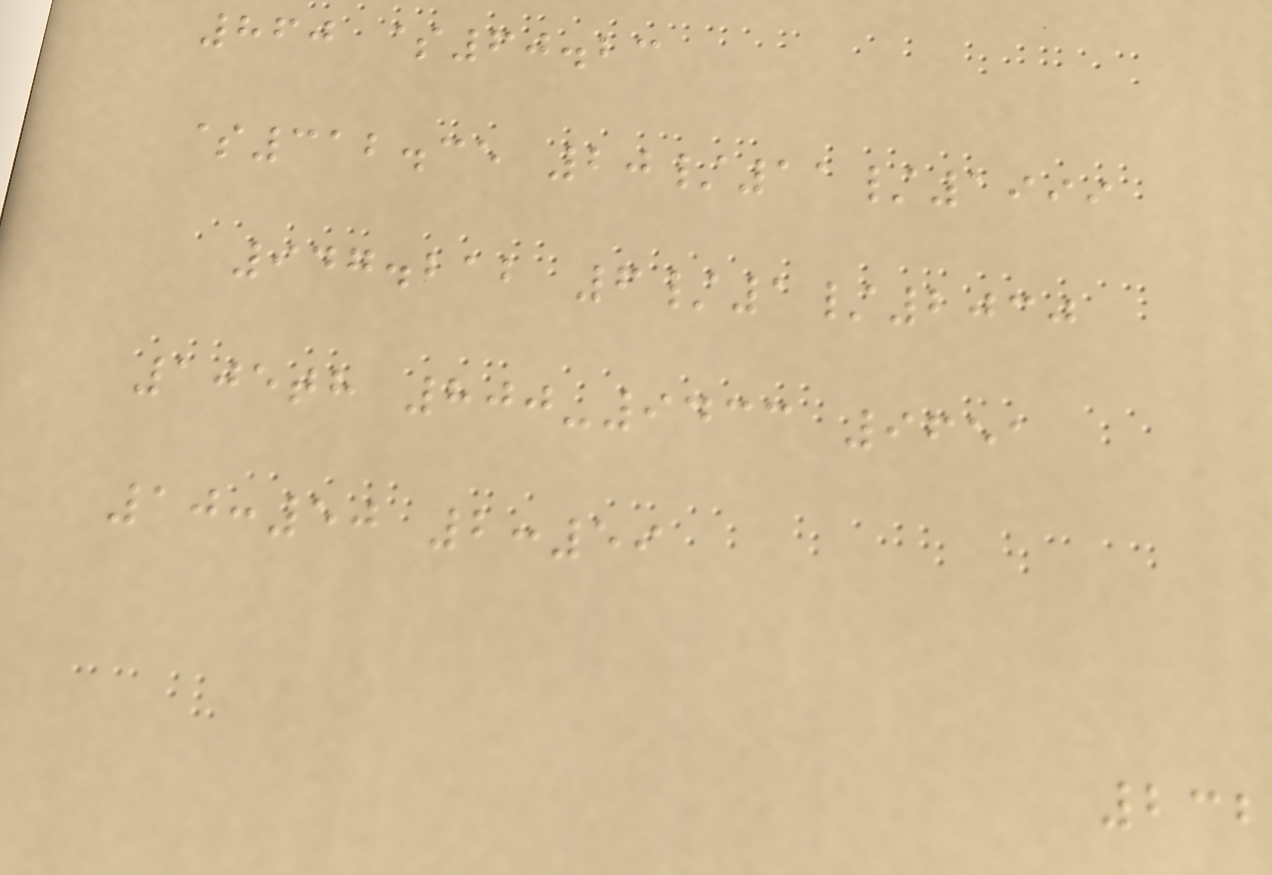860 $60.23
$312.35 20/11/1999
947.212 6/1/2030
105th 800-9433 9651
10:50 2:59
232
